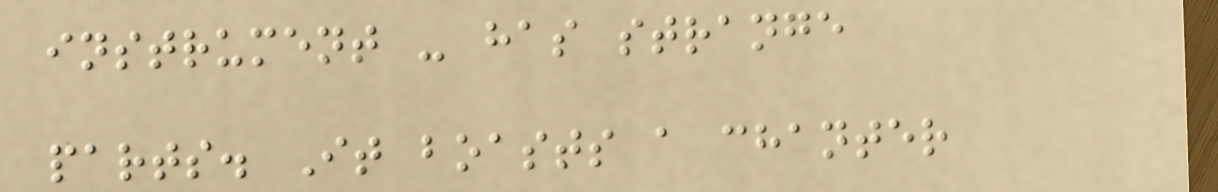instrument - has strange
parts. It boasts a chanter
